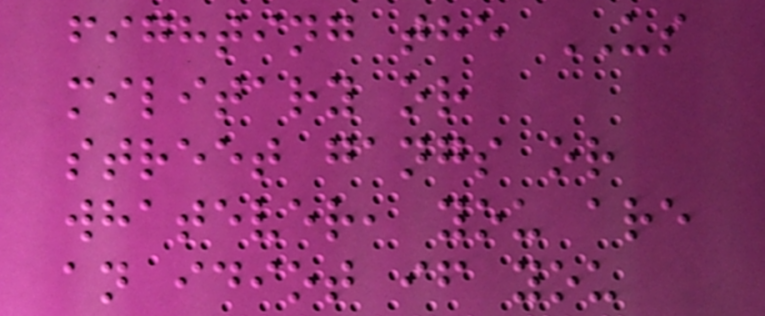fighting the US
military or
street gangs or
whatever, you are
an idiot if you
